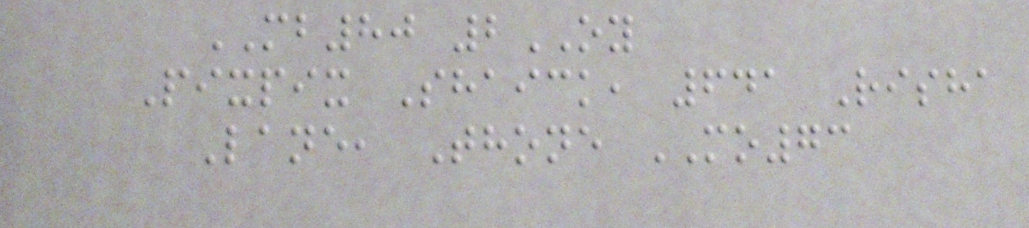MB80 2OY
Pixpix Shaick, 641 Risha
Lane, Thone MO73
